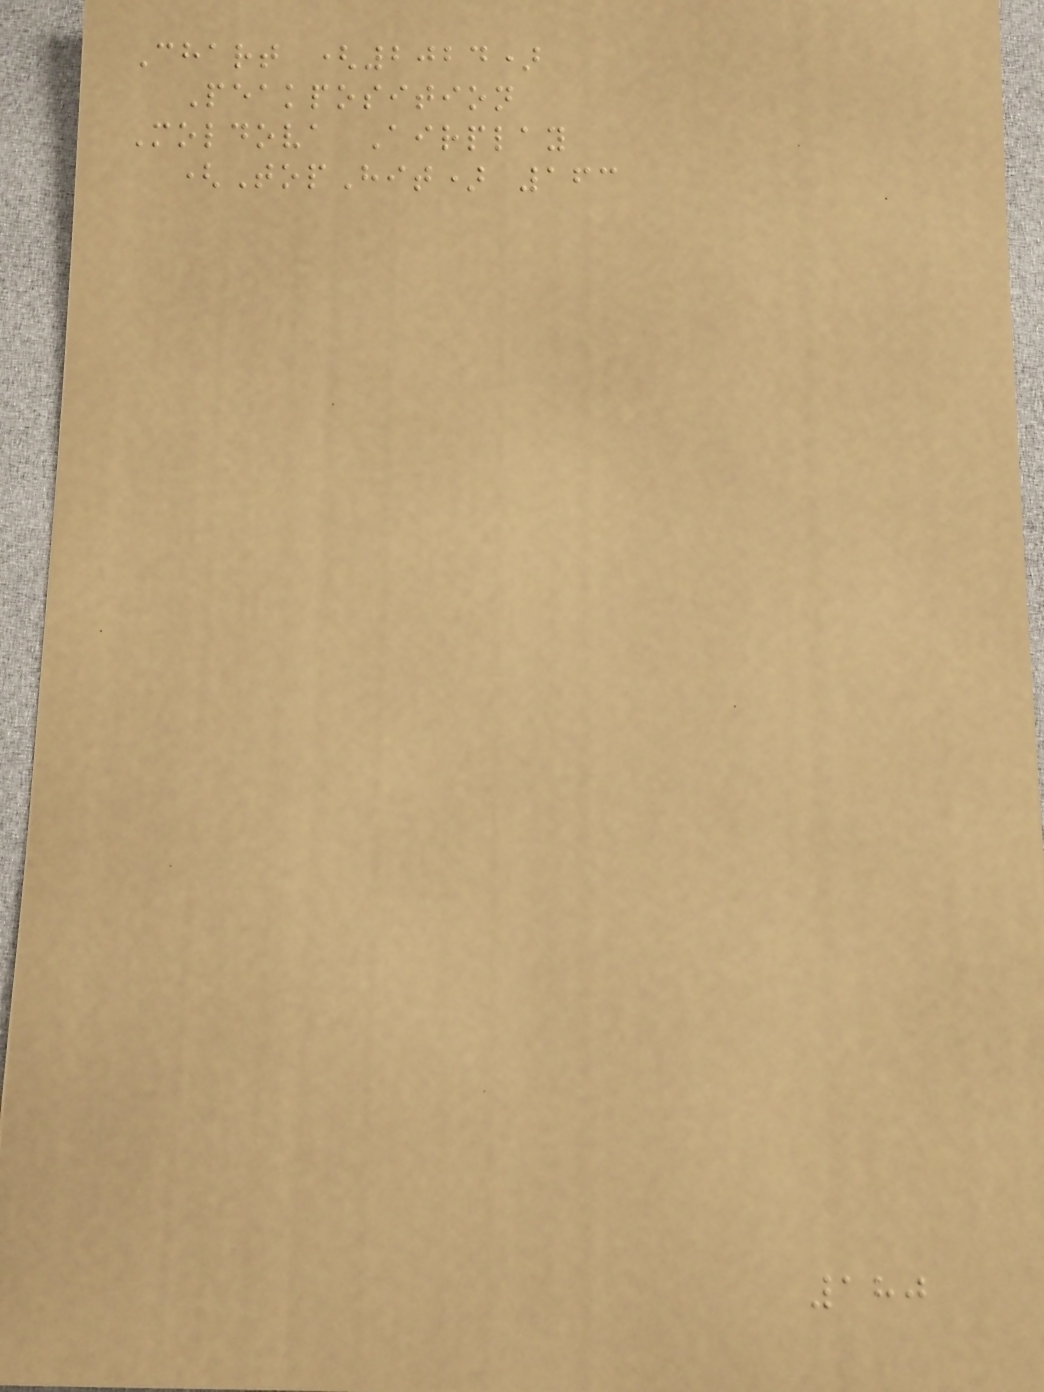Chart (2024)
Peakposition
Moldova Airplay
(TopHit) 163
180
